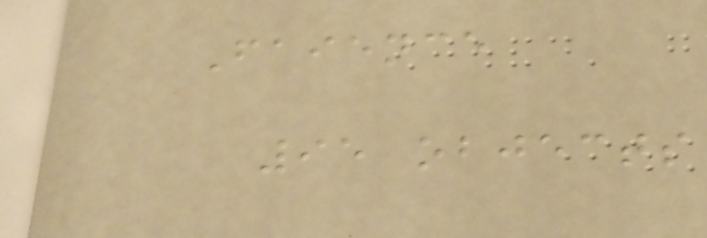Faience
95 objects
